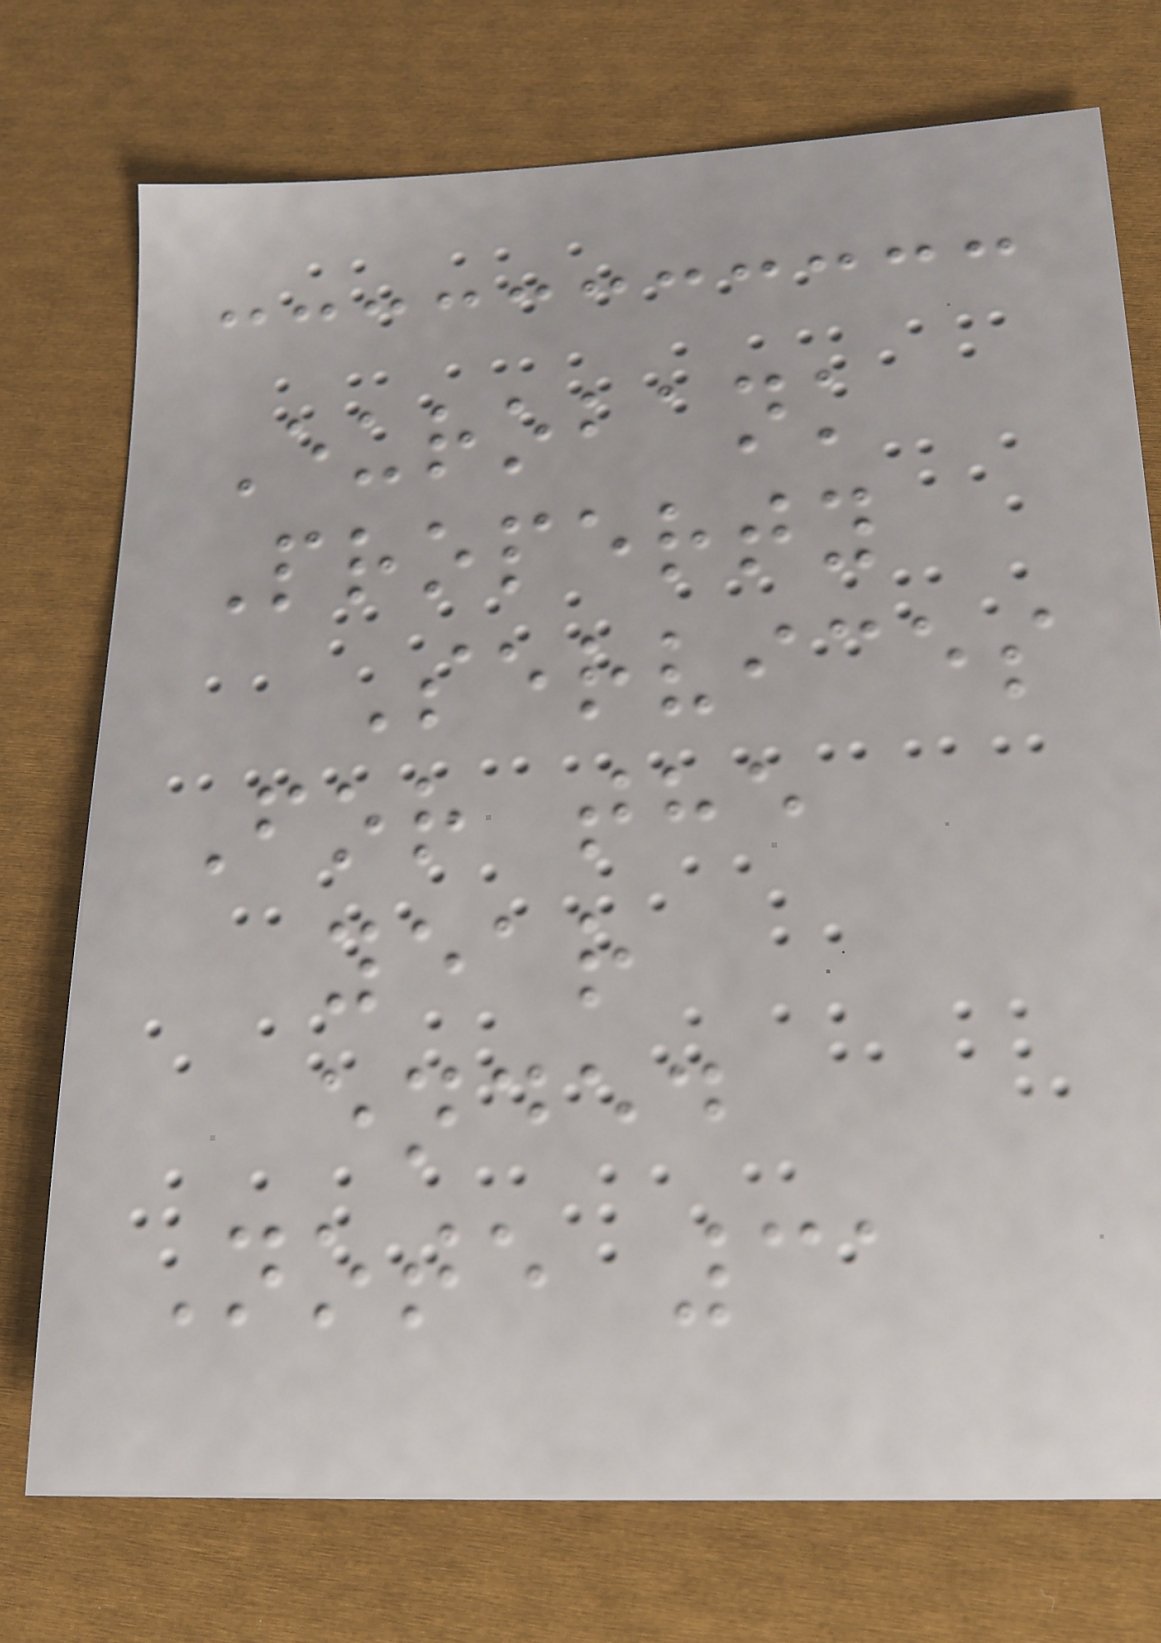Eurobank
Property
Services
For the
year
ended
Note 31
